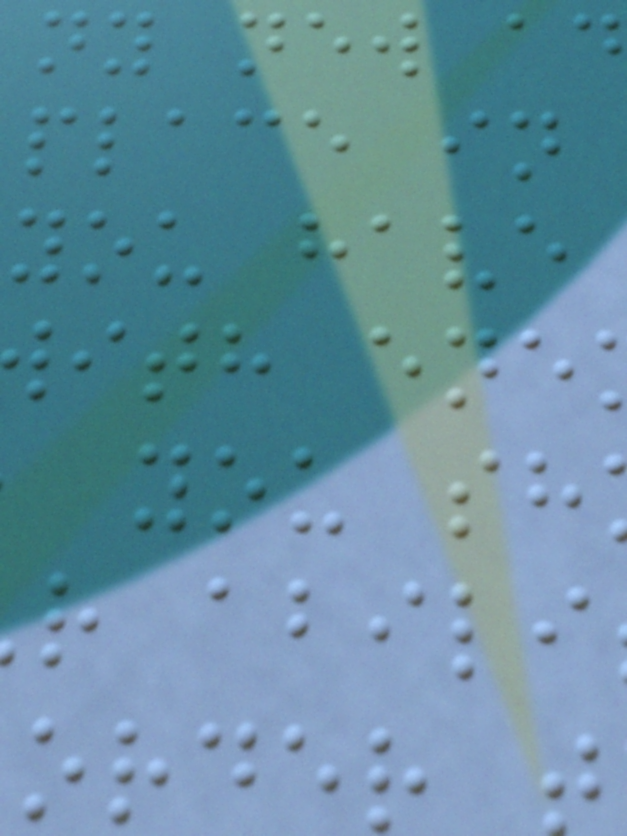ny new ad
place in
you have
ith ene
you sh
r abili
